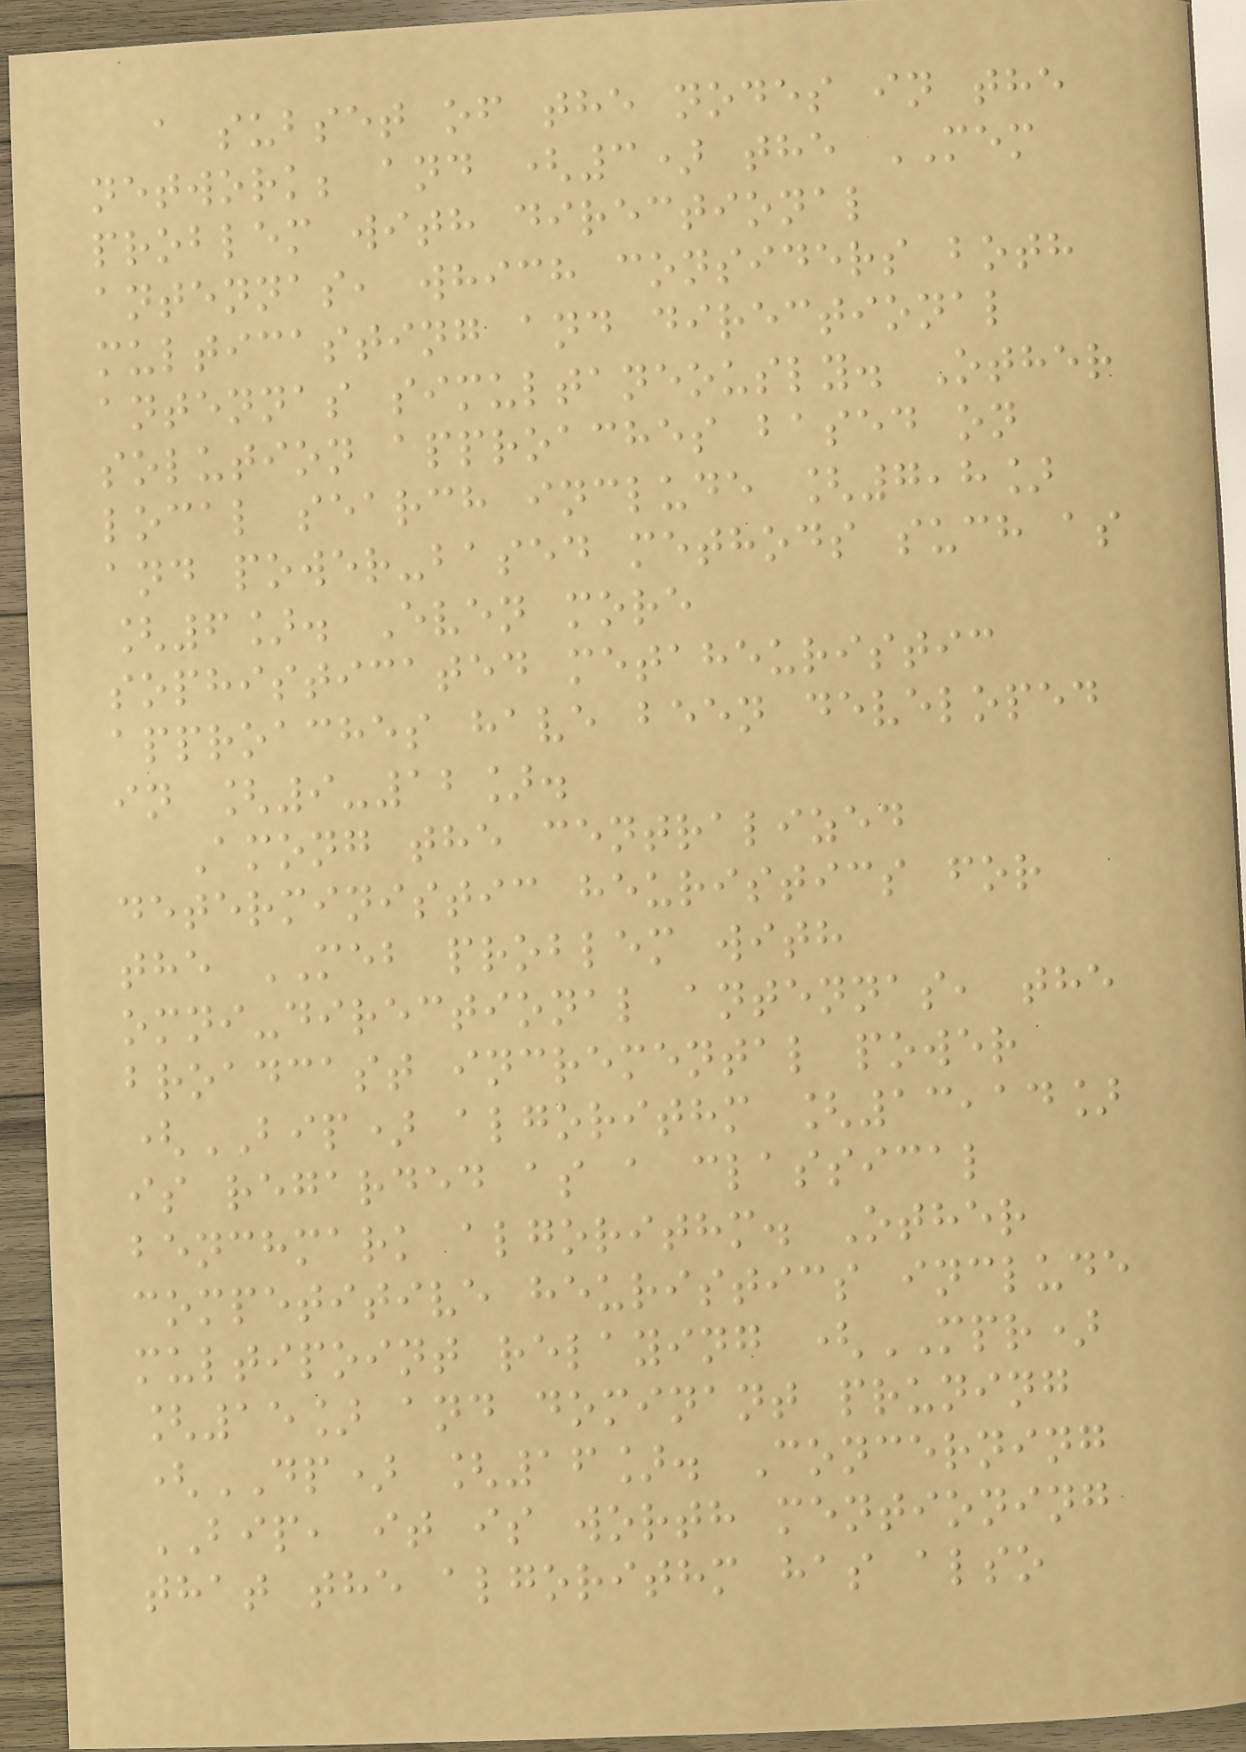a subset of the nodes in the
network; and (3) the MEM
problem with directional
antennas, which considers both
multicasting and directional
antennas simultaneously. Other
solution approaches based on
local search include [7,8]
and power-based methods such as
[6]. Even more
sophisticated metaheuristic
approaches have been developed
in [9-12].
Among the centralized
deterministic heuristics for
the MEB problem with
omni-directional antennas, the
broadcast incremental power
(BIP) algorithm [13,14]
is regarded as a classical
benchmark algorithm. Other
competitive heuristics include
multipoint relaying (MPR)
[15] and dominant pruning
(DP) [16]. Concerning
BIP, it is worth mentioning
that the algorithm has also
